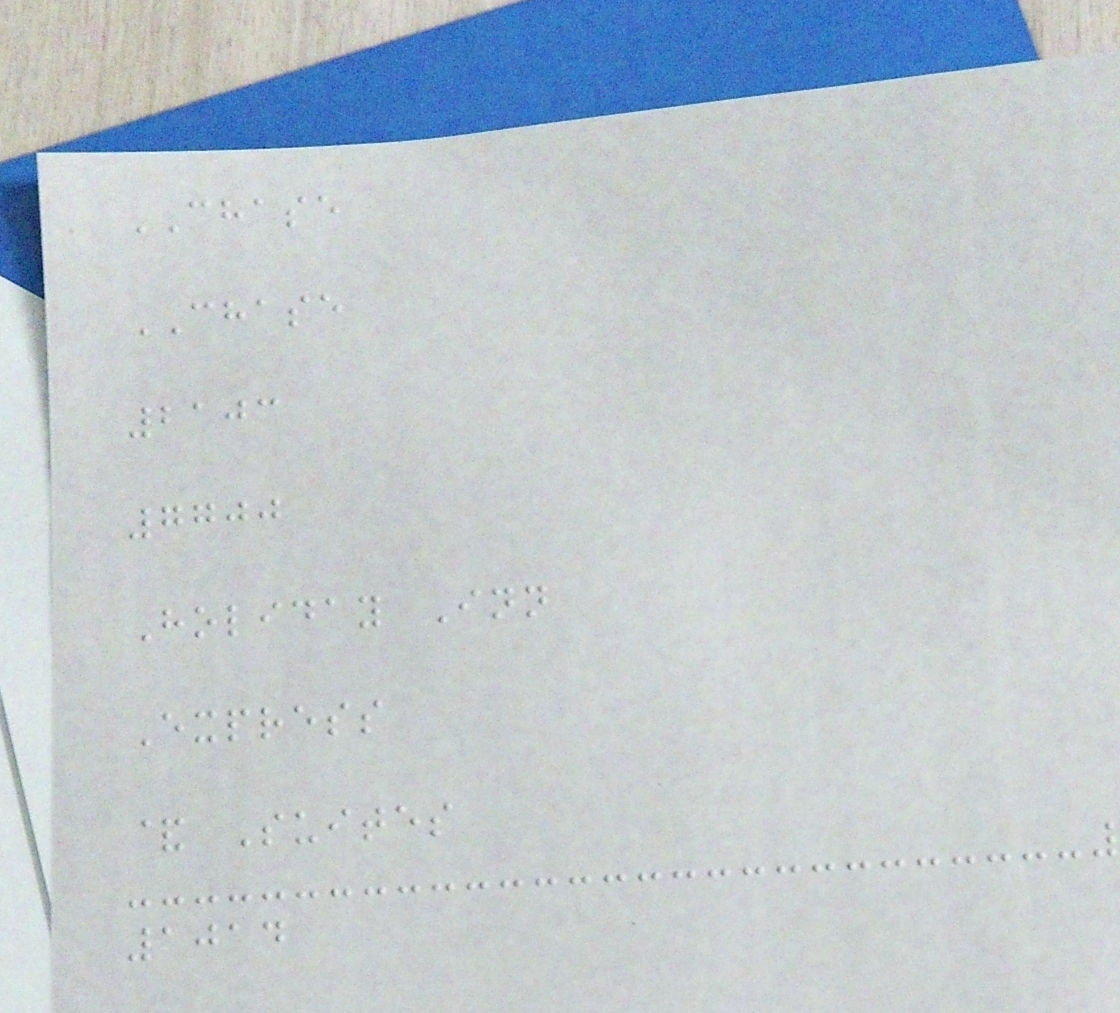CHASE
CHASE
2103
7700
Holiday Inn
Express
& Suites
1014
